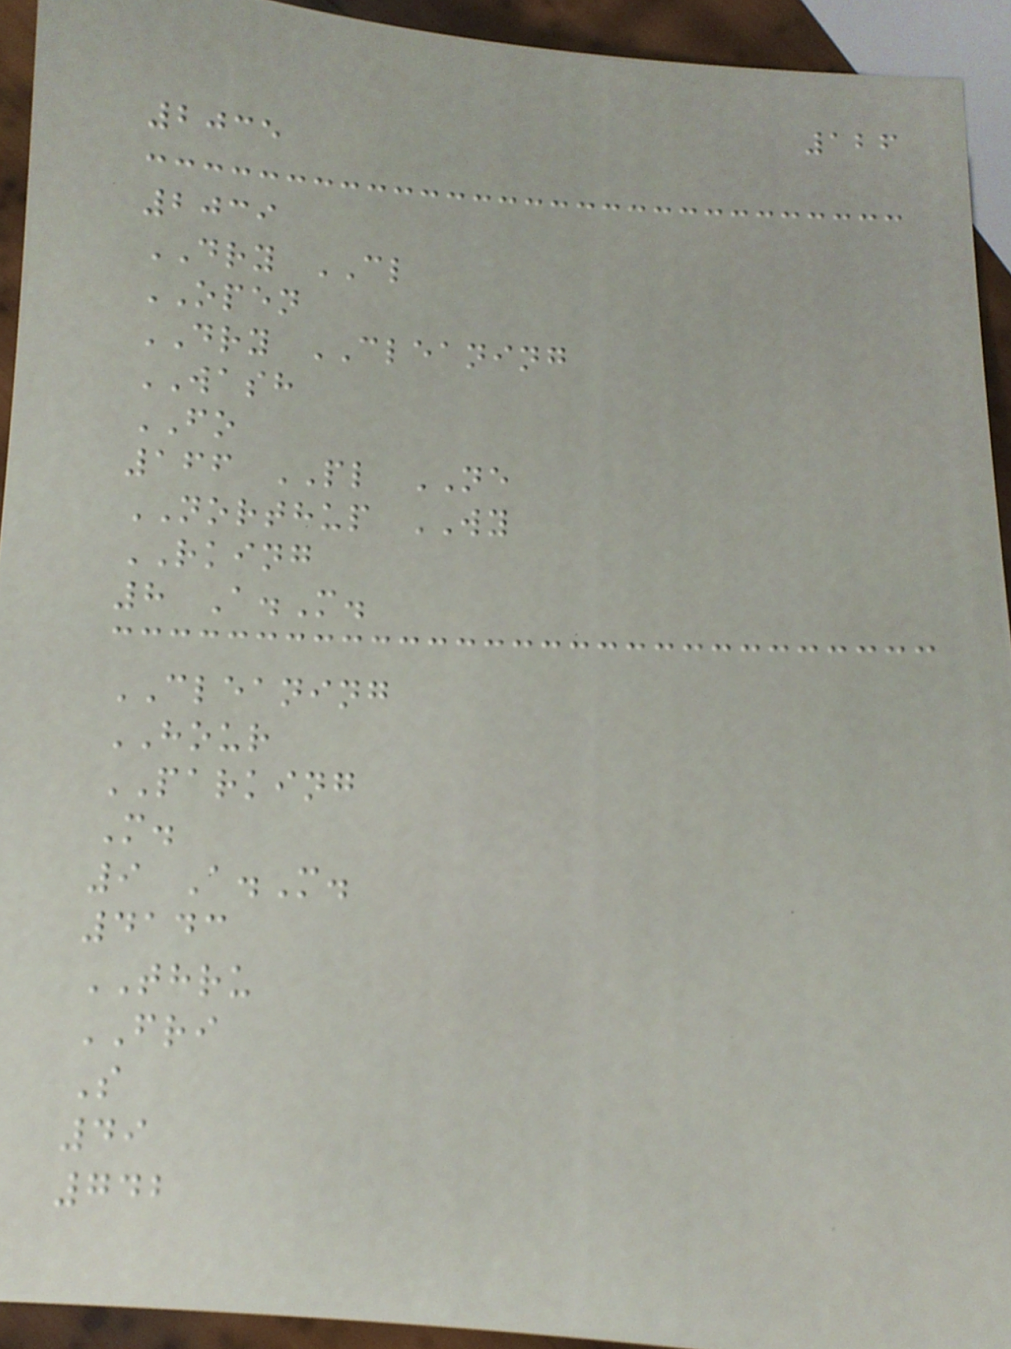126
2035
2039
DRY CL
OPEN
DRY CLEANING
WASH
FO
166 PL NE
NORTHUP WY
RKING
8 A.M.
CLEANING
HOUR
PARKING
M.
9 A.M.
4143
THRU
FRI
S
49
742
